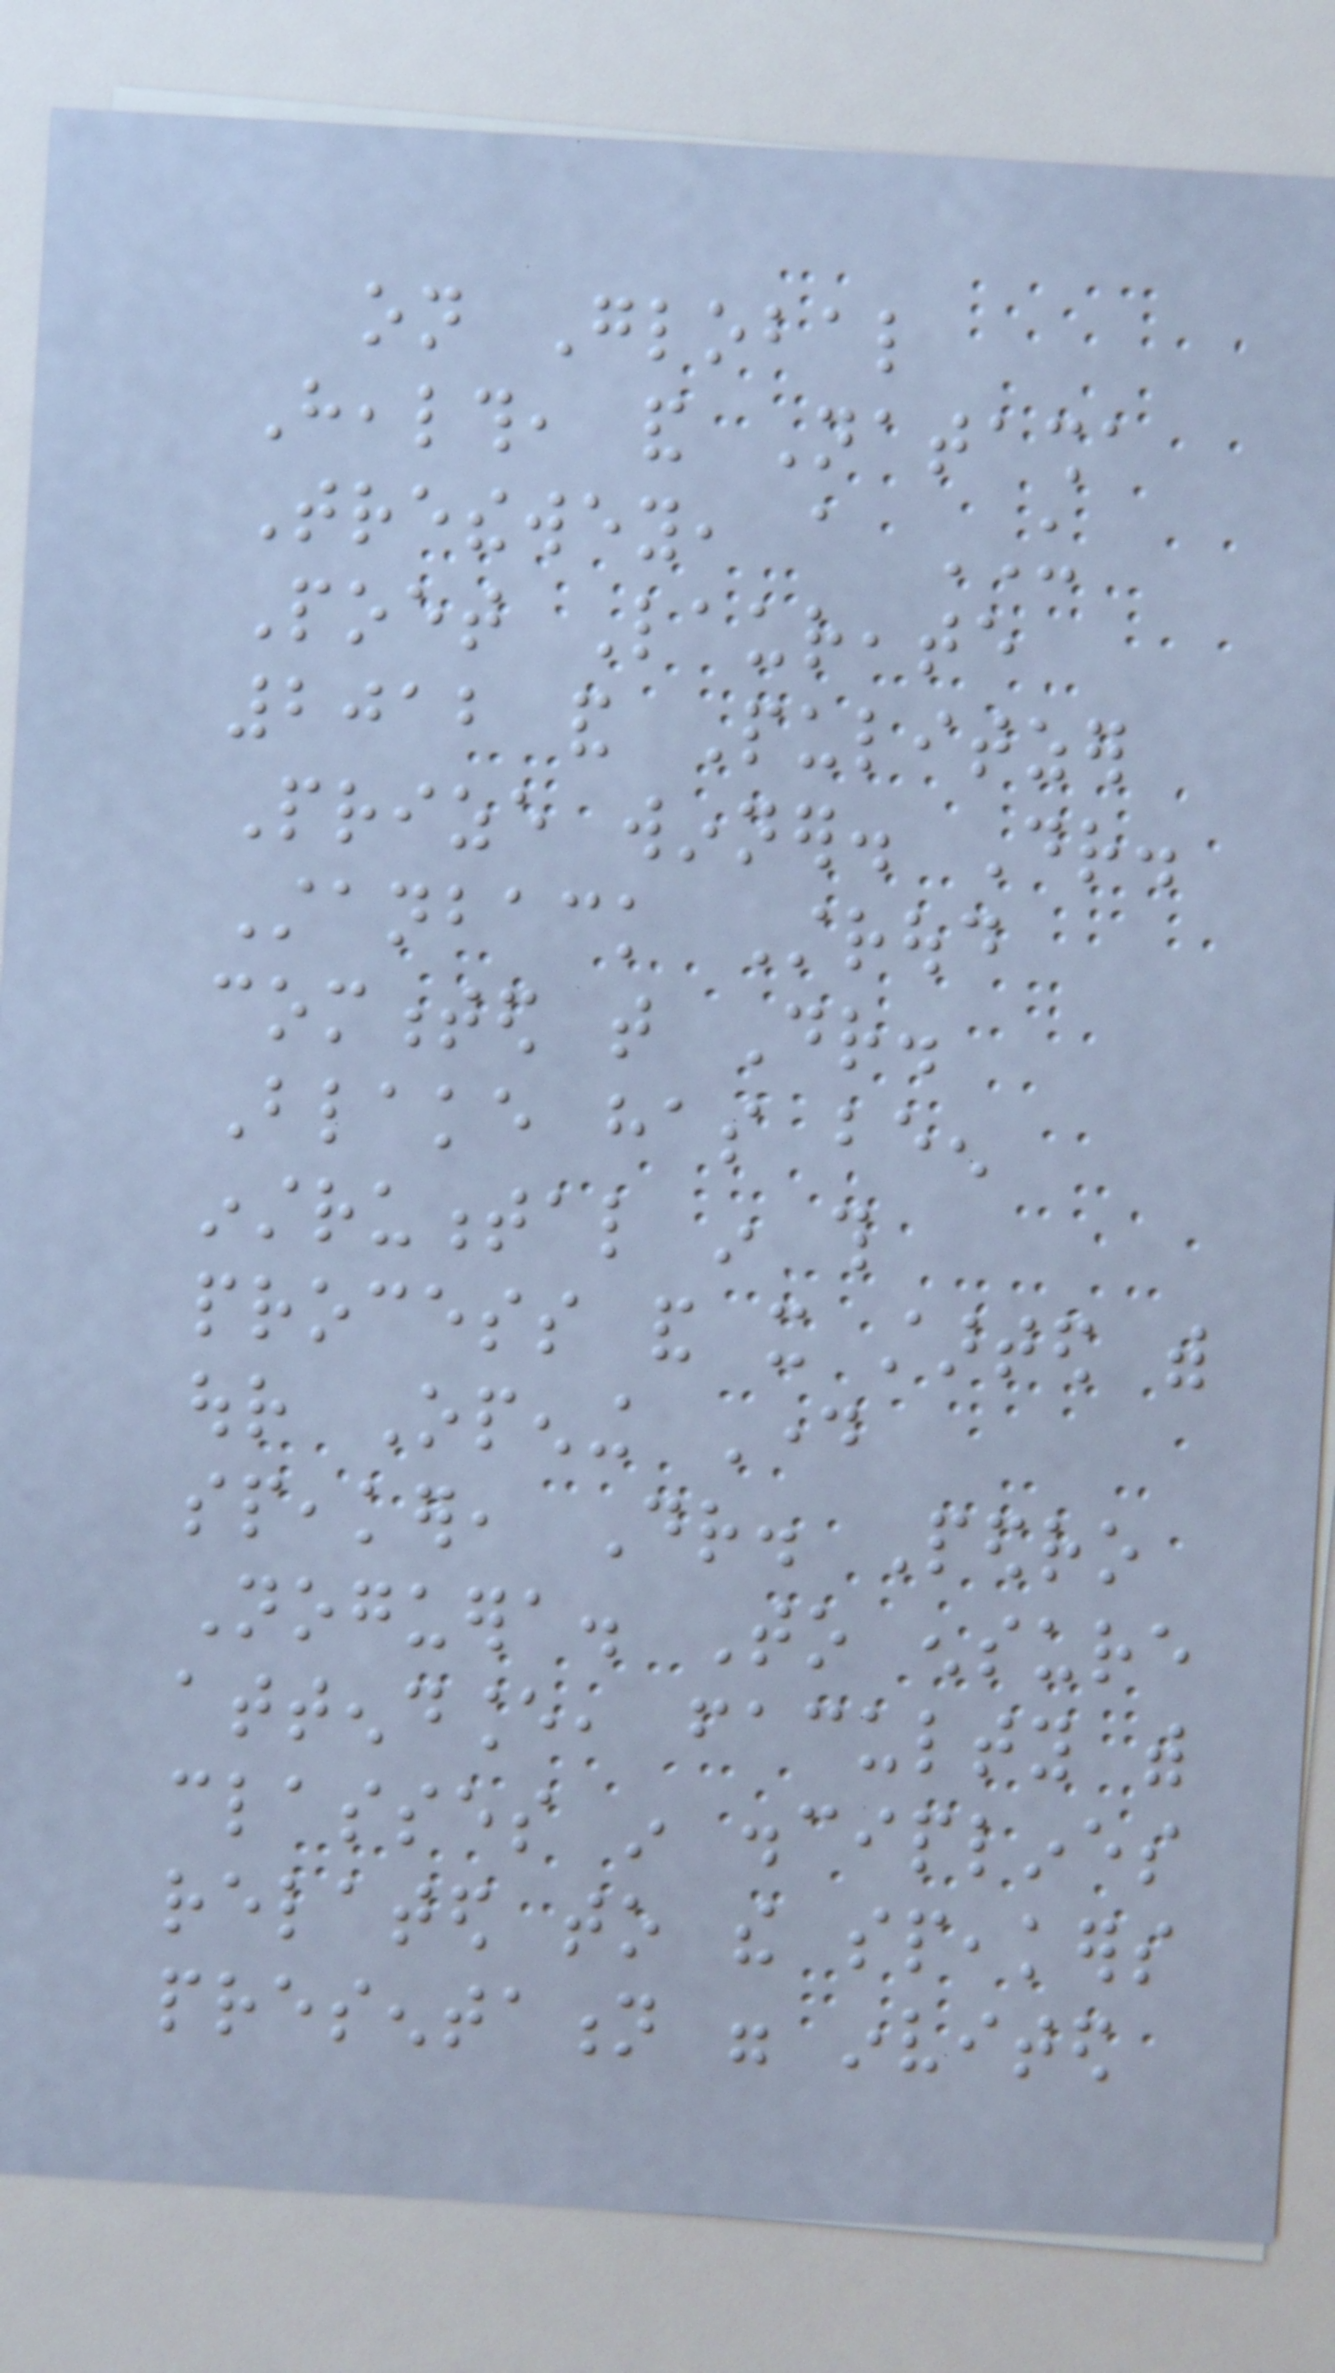on Global
Health, and Natasha
Trethewey, a US
Poet Laureate
2012 and Pulitzer
Prize winner. Dr.
Stanback Stroud
commented that Dr.
Blake has been
instrumental in this
process and it started with
our Opening Day
speaker, Dr. Pedro
Noguera. To ensure
attendance, faculty with
classes in disciplines
related to the speakers
presentation were invited
